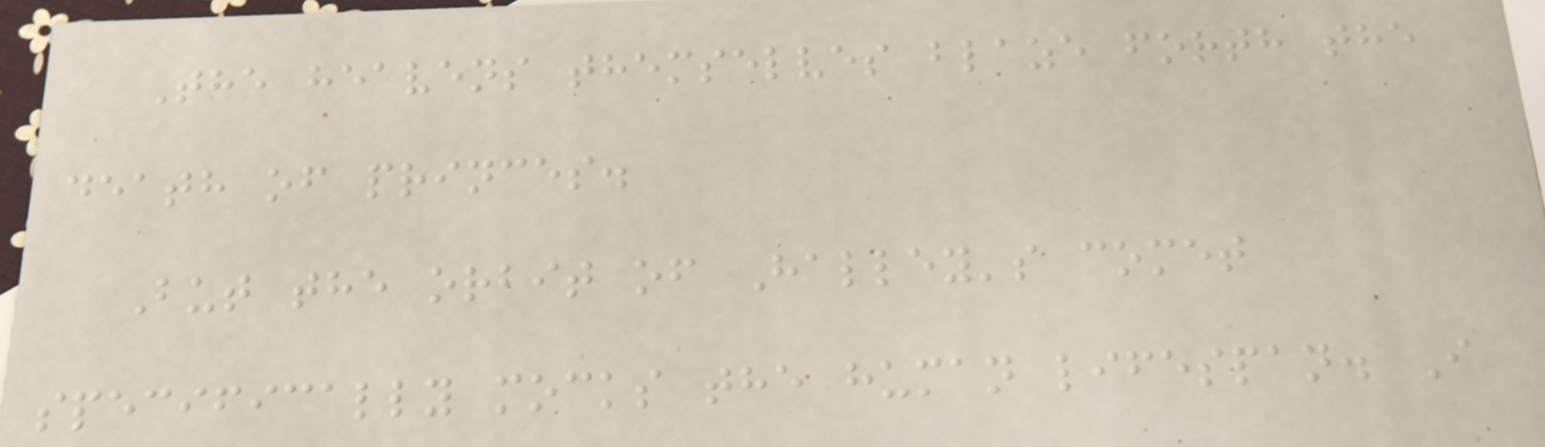The heavens themselves blaze forth the
death of princes.
But the orbit of Halley's comet
specifically mocks the human lifespan. I
